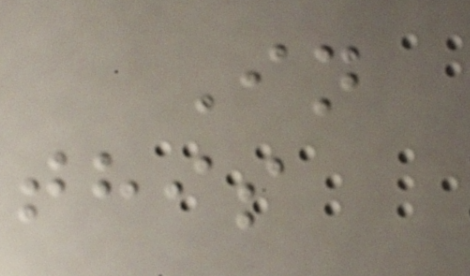In
this
